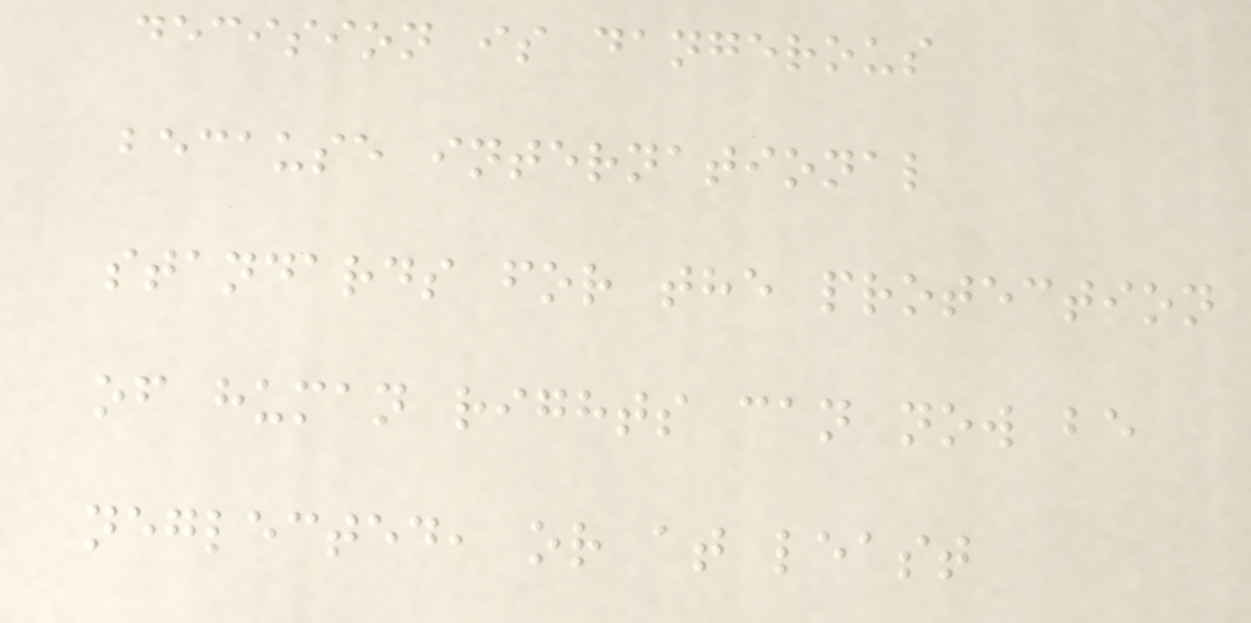decision is dangerous
because international
standards for the protection
of human rights can now be
neglected, or at least
